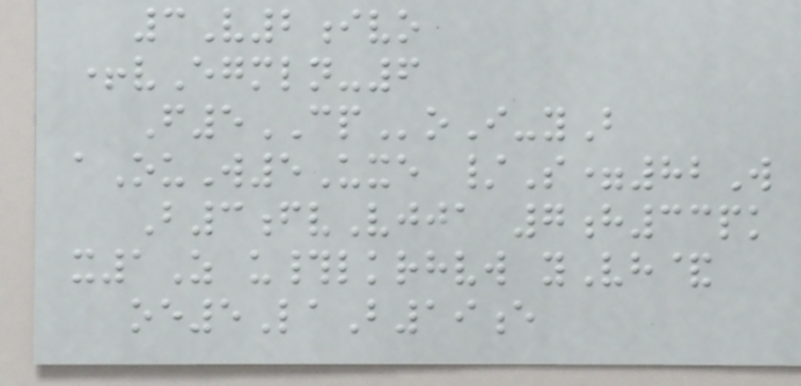3V2ivo
+vEgmln-6
F5CPoI-yB
aOuW5Uxe /S=82W
B3fvVjja 7h33pk
x1Z u#lkrhvw yVh&
oe5LaB19e
